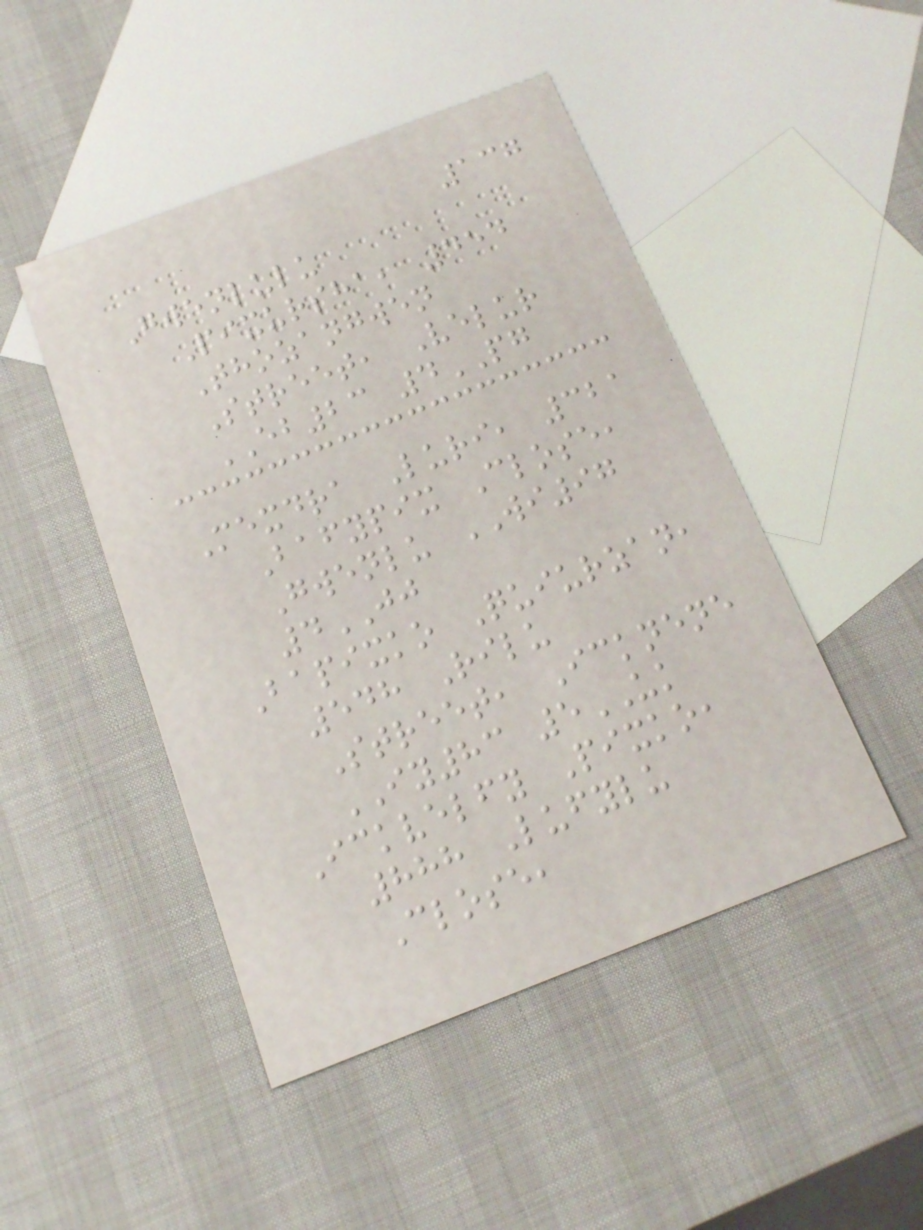137
Gwenlulu
Pixursha, 454
Thozangwen
Street, Velur
EB23 4PG
Mexdra Luri, 321
Bafypix Close,
Gwenlu WI97
4JJ
Bapixko Quiurzan,
548 Rilu
Street, Icknene
IY83 5UK
Ickvelfy Pixko,
888 Lufylu
Close,
